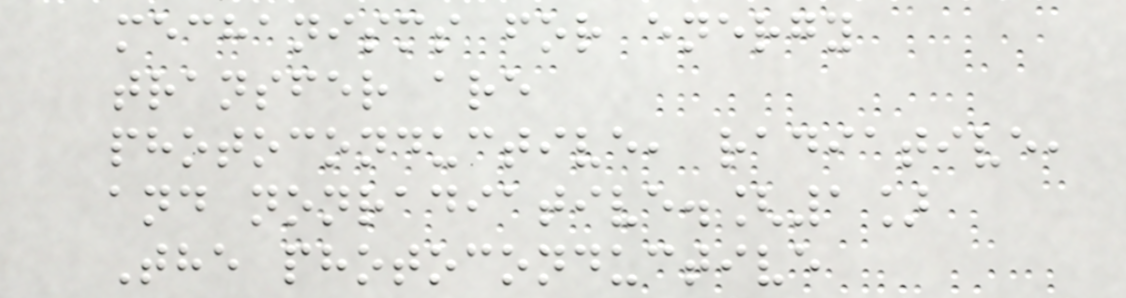mechanisms for energy
transfer are
photoconductive, radiative,
and nonradiative.[1]
The photoconductive
